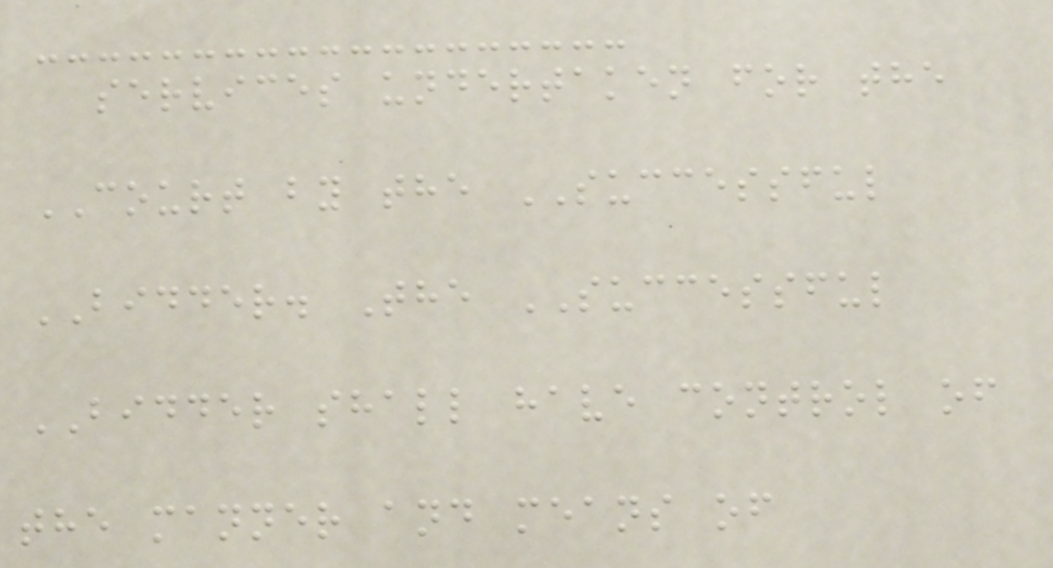services undertaken for the
COURT by the SUCCESSFUL
BIDDER. The SUCCESSFUL
BIDDER shall have control of
the manner and means of
